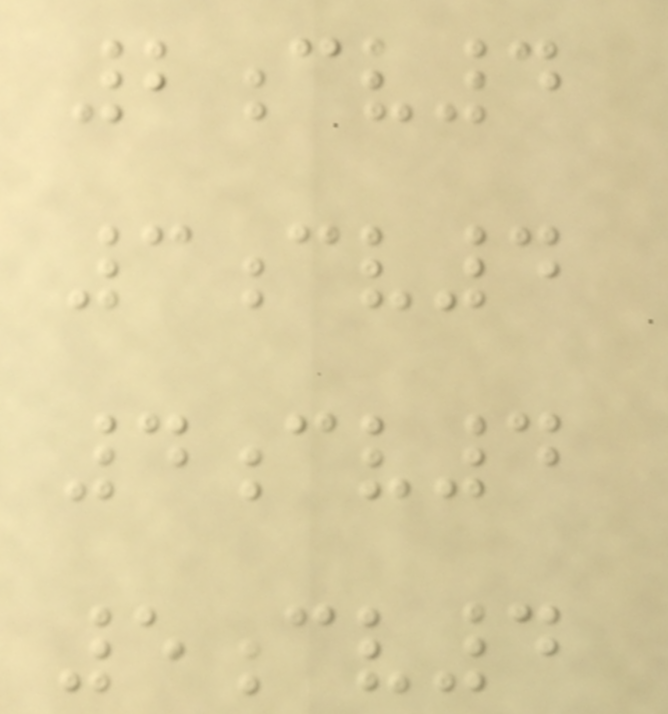2cv4
3cv4
4cv4
5cv4
